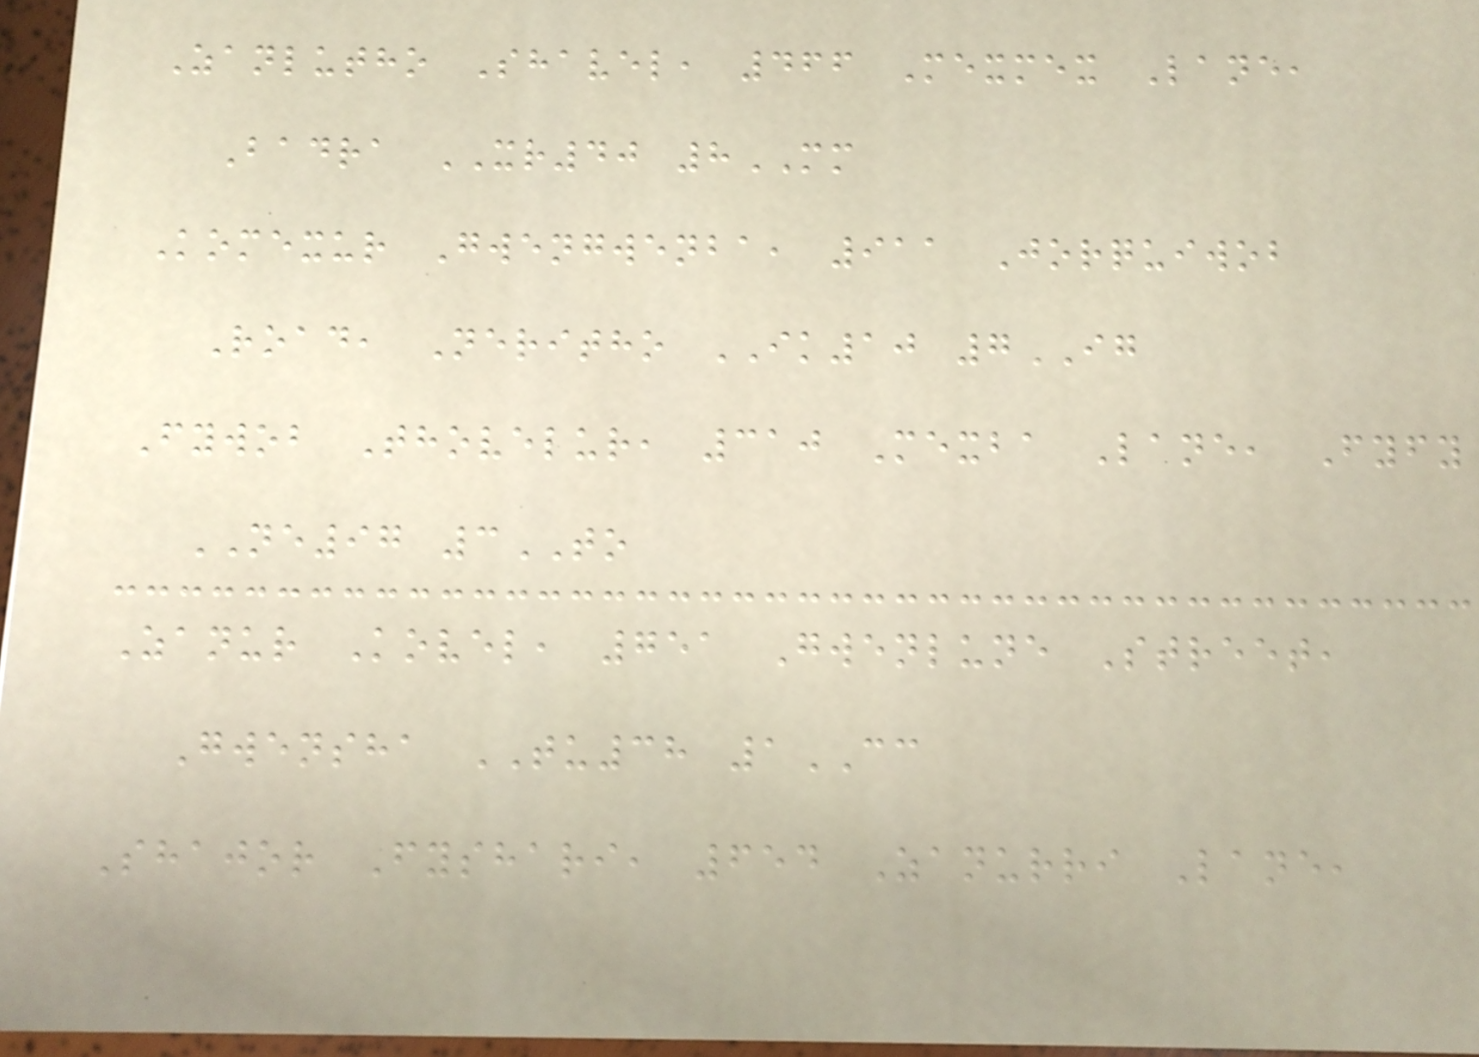Zanlutho Shavel, 466 Mexmex Lane,
Badra XR40 8MM
Komexur Gwengwenba, 911 Jorquiwob
Road, Neritho IK10 7IG
Fywob Thovelur, 310 Mexba Lane, Fyfy
NE97 3TO
Zanur Kovel, 751 Gwenlune Street,
Gwensha TU38 1CC
Shajor Fyshari, 654 Zanurri Lane,
